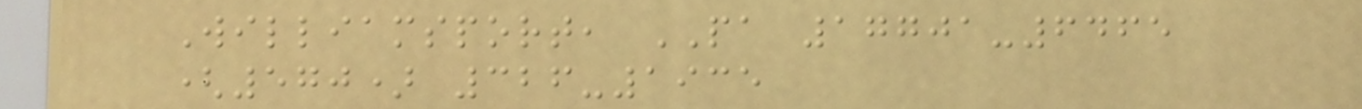Williamsport, PA 17701-6465
(570) 326-1935
